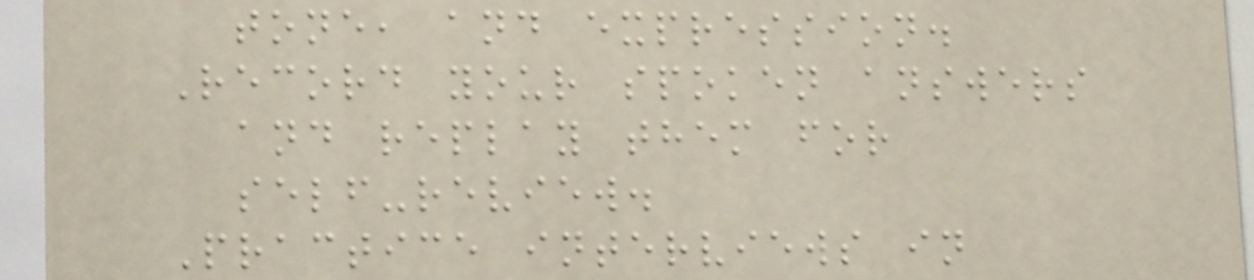tone, and expression.
Record your spoken answers
and replay them for
self-review.
Practice interviews in
